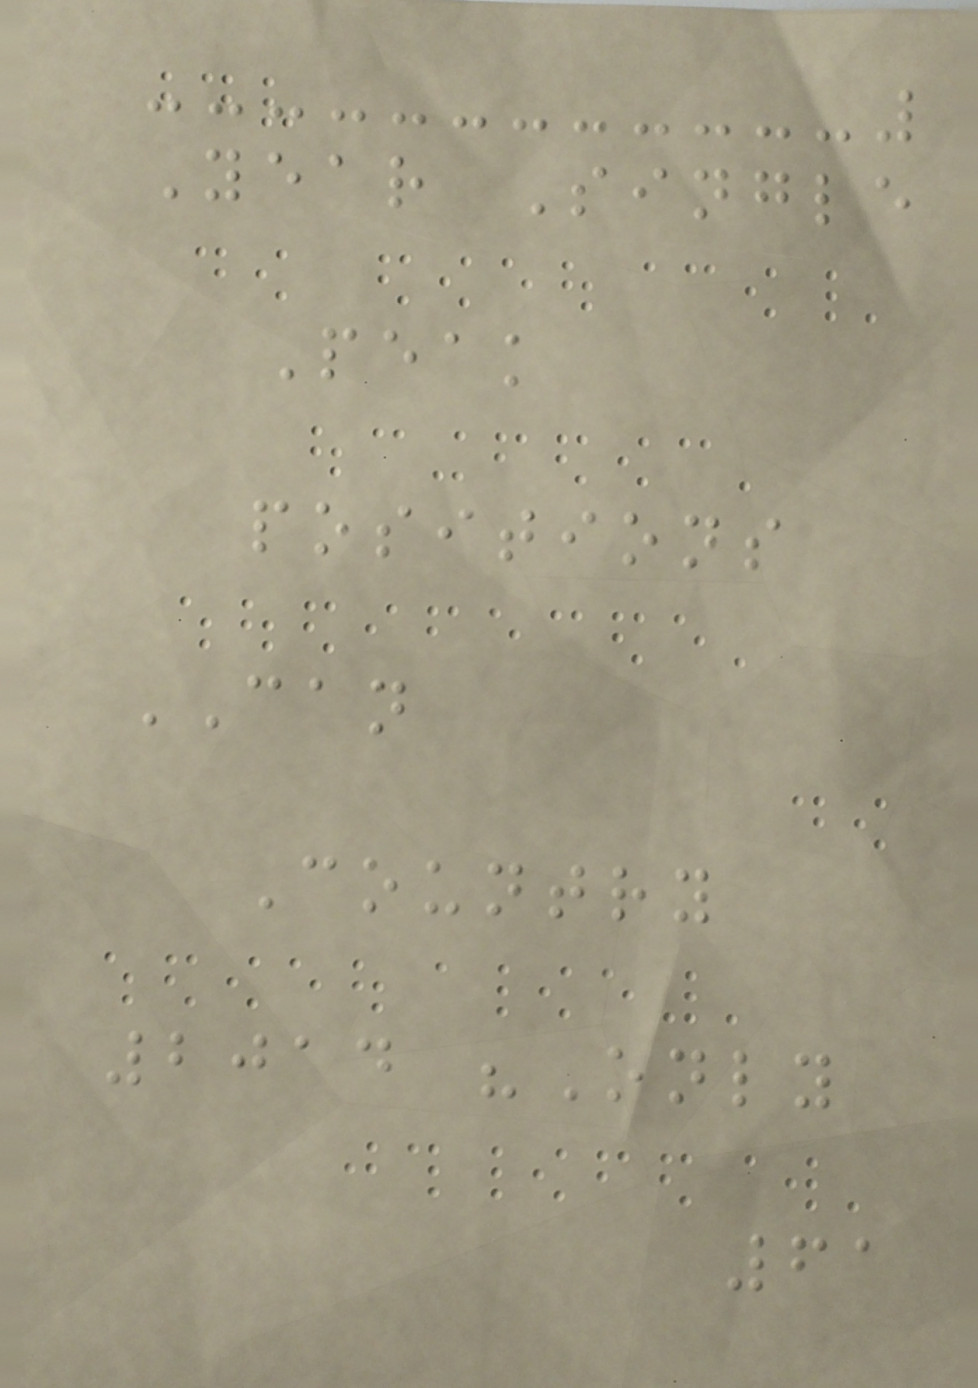Year Single
Peak
positions
CAN
Country
2014 "Only
61
